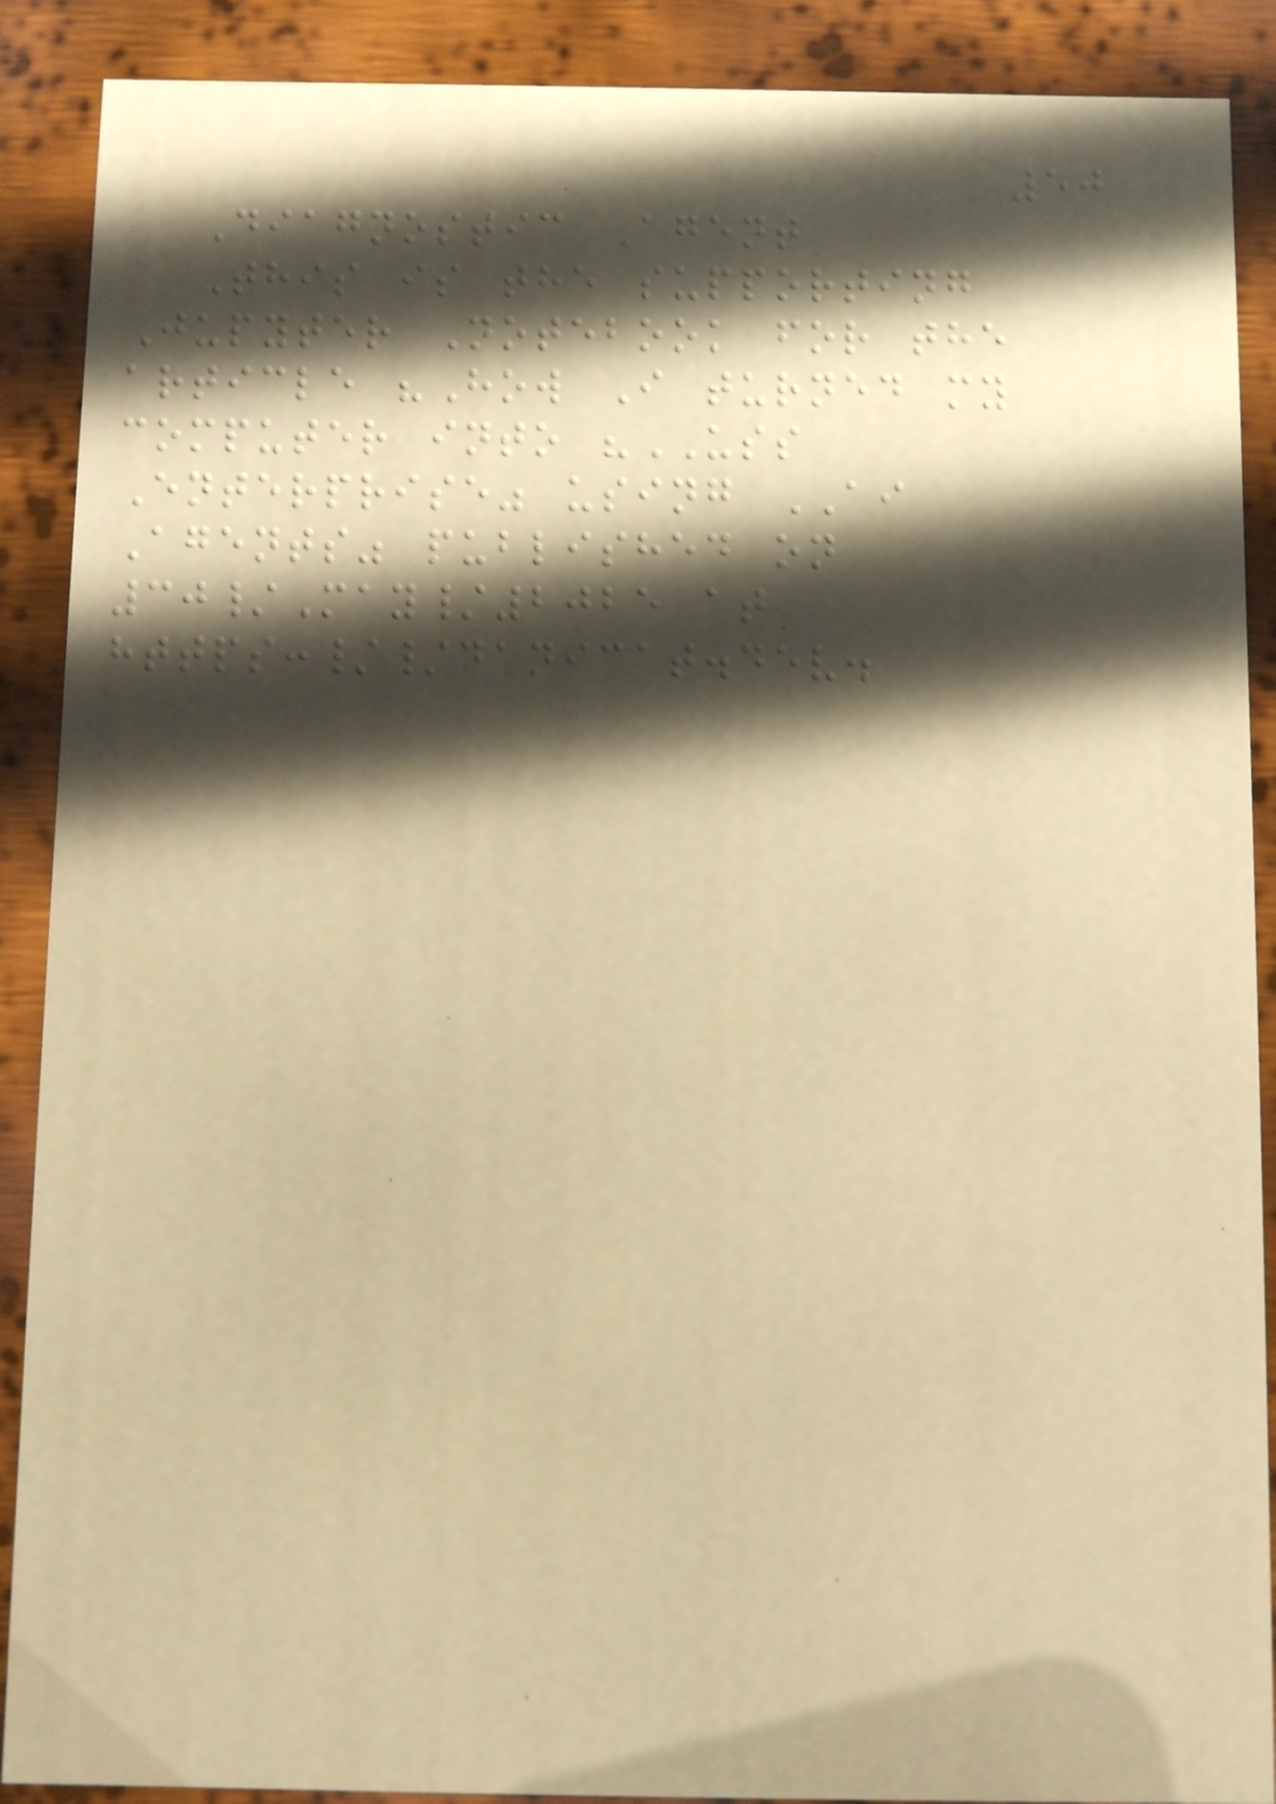50
Diagnostic Agent
This is the supporting
Jupyter Notebook for the
article "How I turned my
computer into "USS
Enterprise" using AI
Agents" published on
30/May/2025 at
https://danicat.dev.
